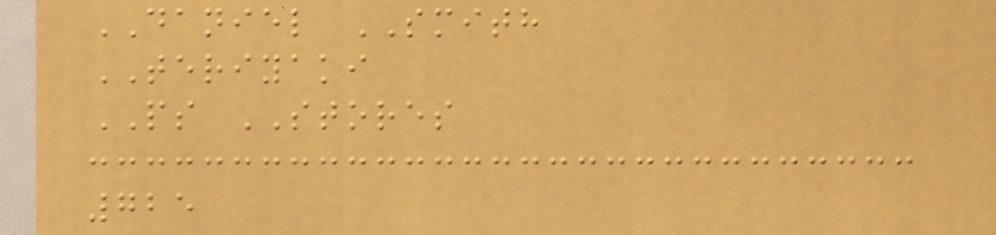DANIEL SMITH
TERIYAKI
PS STORES
725
